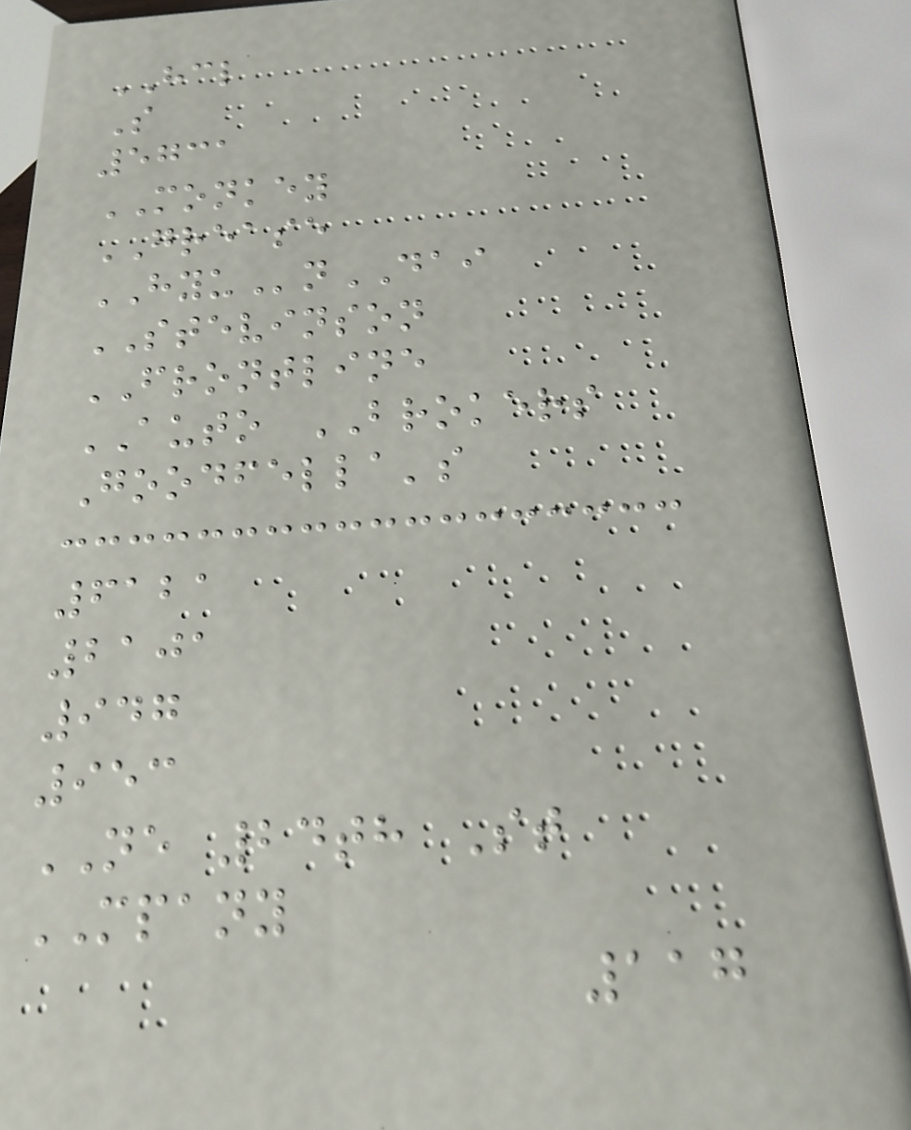HCL
S
5731
MONKEY
GREASE
HYUnDAI
STEVINSON
FRONTLINE
AUTO BROKERS
Goodfella's
6121
2101
947
953
NE 24th St
MPANY
117
